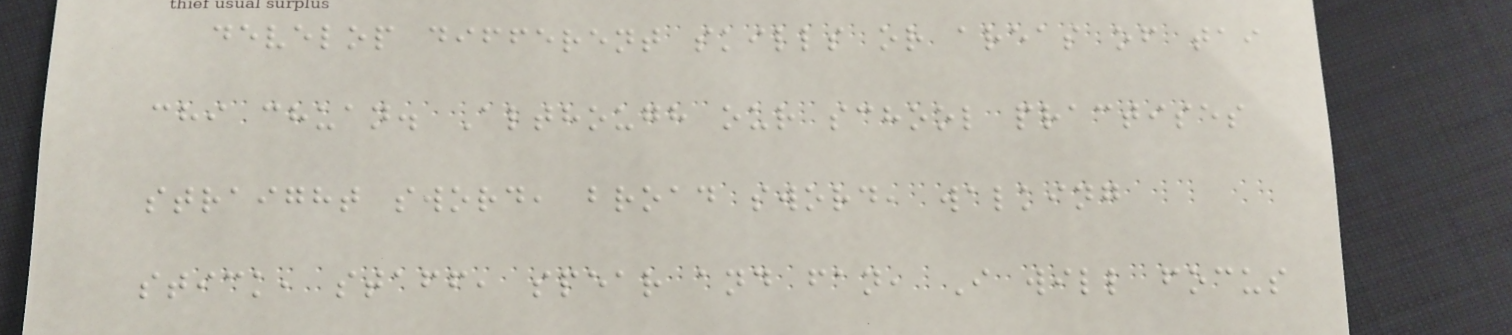develop different skills or areas of tai
chi chuan. Although our school practises
straight sword, broad sword, walking
stick, staff, spear and fan, I will focus
